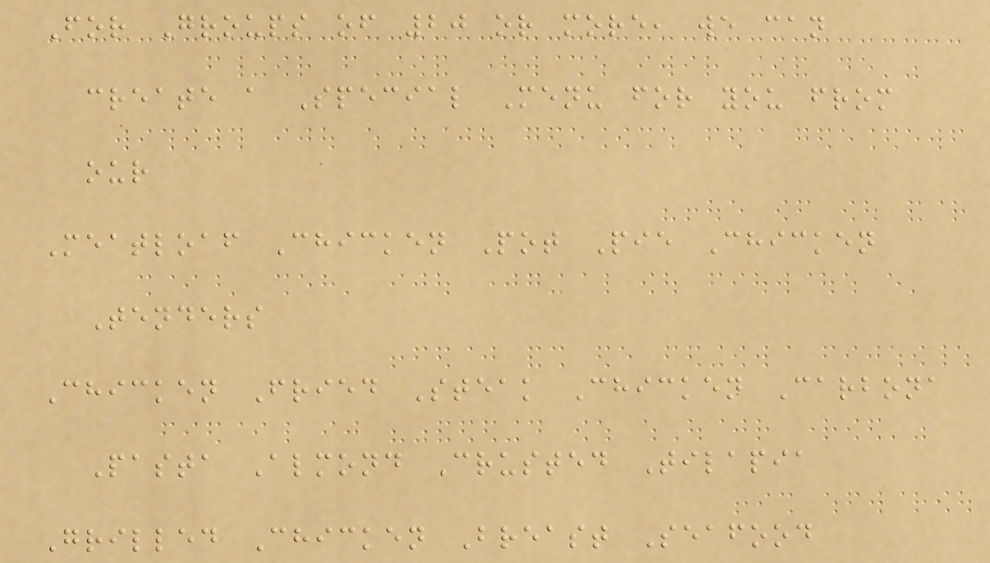For Groups of 20 or more, we can
create a Special Menu for you from
our
Meatloaf Chicken Pot Pie Chicken
Tenders
Chicken Fried Steak Chicken Carbona
Pasta Almond Crusted Tilapia
Grilled Chicken Breast Seafood
